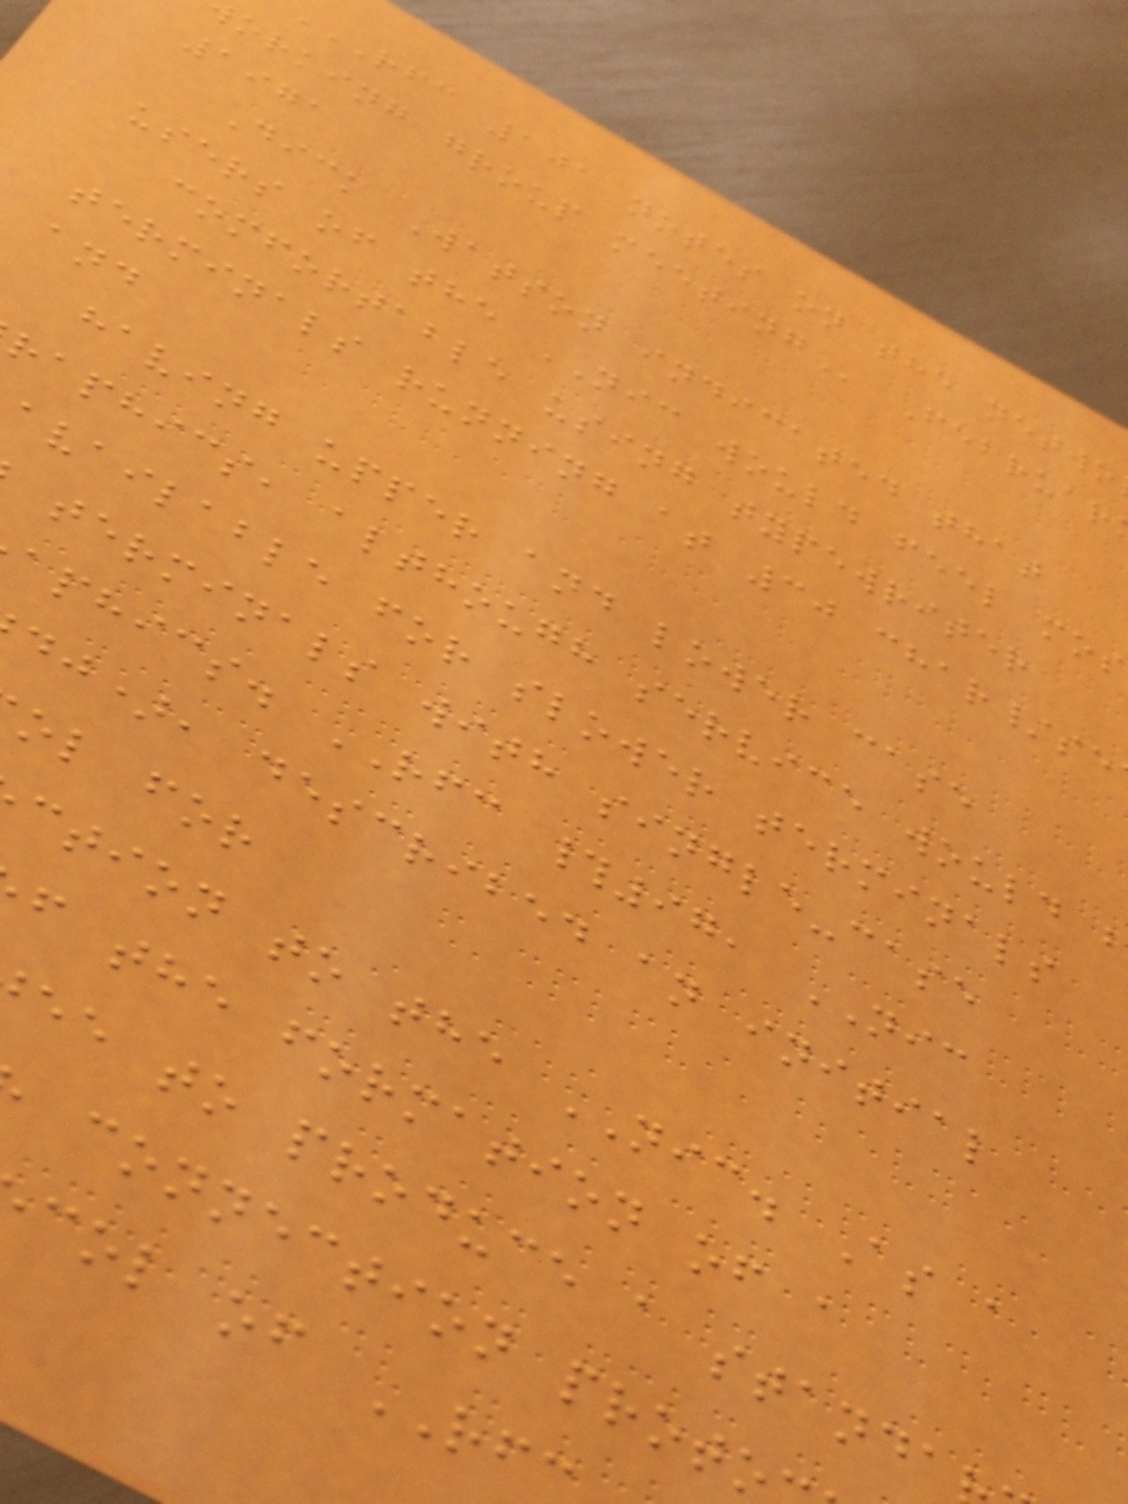RFC 101 notes on the
orking group
1971
Dick Watson indicated that
users of the NIC would feel mos
comfortable using typewriter
terminals running at 30 char/se
and
having upper and lower case
raphics, although service would b
available for slower terminals
terminals with single-case
aphics. RFC #97, NIC
dj), described an initial
ol for
ction to the NIC. As a
f the formation of a
ee to produce a standa
connection proto
col of RF
